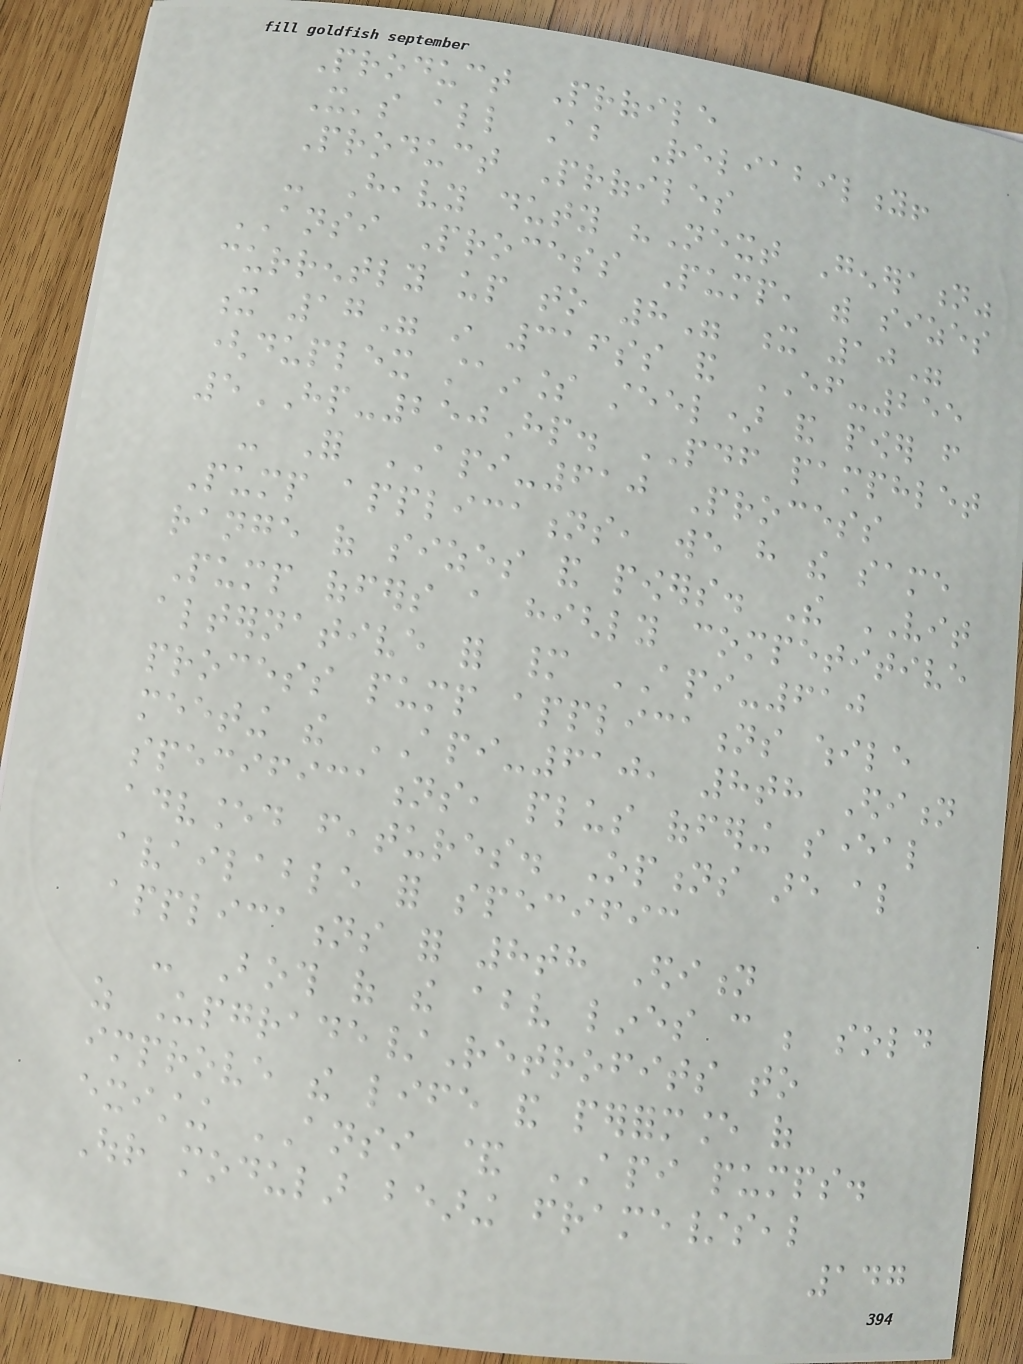Product Profile
It's all About Reliability!
Product Profiles
- Heavy duty "Next Generation"
ANSI Process Pump, with sizes
currently up to 8" x 10"
x 17" in 316ss and EF-255
(duplex stainless steel) and power from
5HP-250Hp. PDF pamphlet
- For API-610 Process
Pump applications, we have the same
range of sizes and powers. The VIT
Pump offers a highly competitive
alternative for many API-610
process pump applications while
meeting the API-610, 8th Edition
specifications, plus offering several
advanced features. Options are also
available for specific
applications for 8th Edition
- Both of the above lines can be sold
as Upgrade/Retrofits to
improve the life and performance of
existing ANSI & API pumps.
Our modular bearing frame/seal
147
